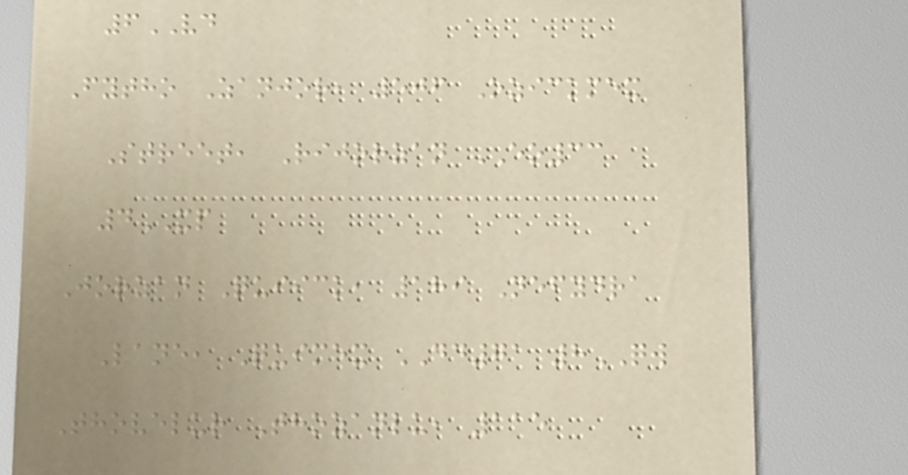6VD
Fytho Zanjor, 506 Ozickmex
Street, Rijorzan EO33
4XP
Jorzan Quiick, 189 Nefydra
Lane, Quimex DD71 8QW
Thovelur Thozanlu, 115
